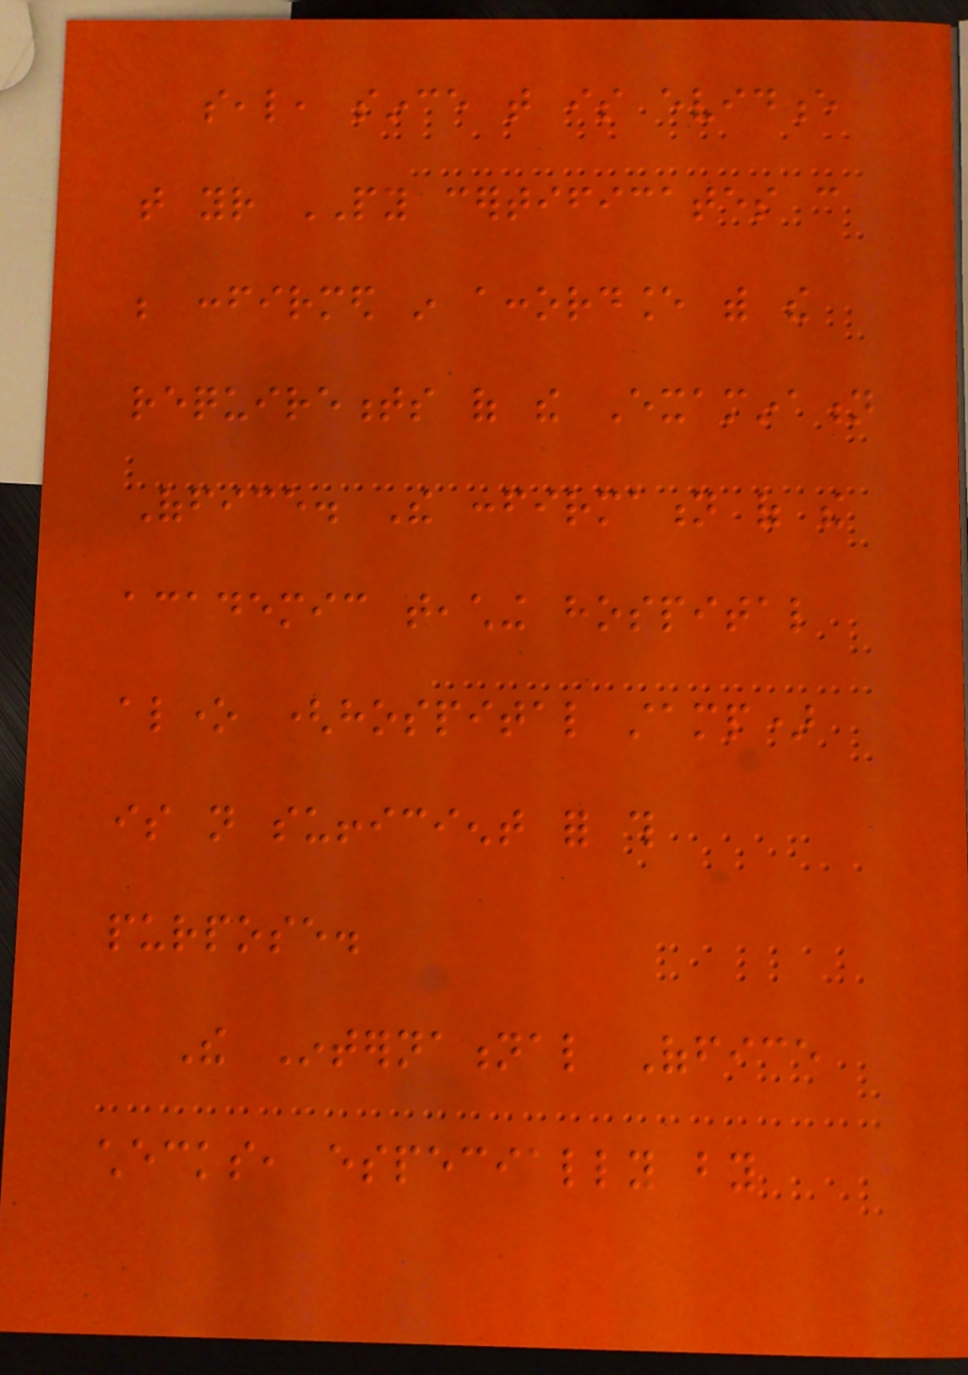seal, since that is evidence
that your PY certificates can
be confirmed in accordance with the
requirements of the Examination
Office. The confirmation of the
academic teaching hospital
alone (hospital stamp)
is not sufficient for this
purpose.
The International Office
checks, especially by
